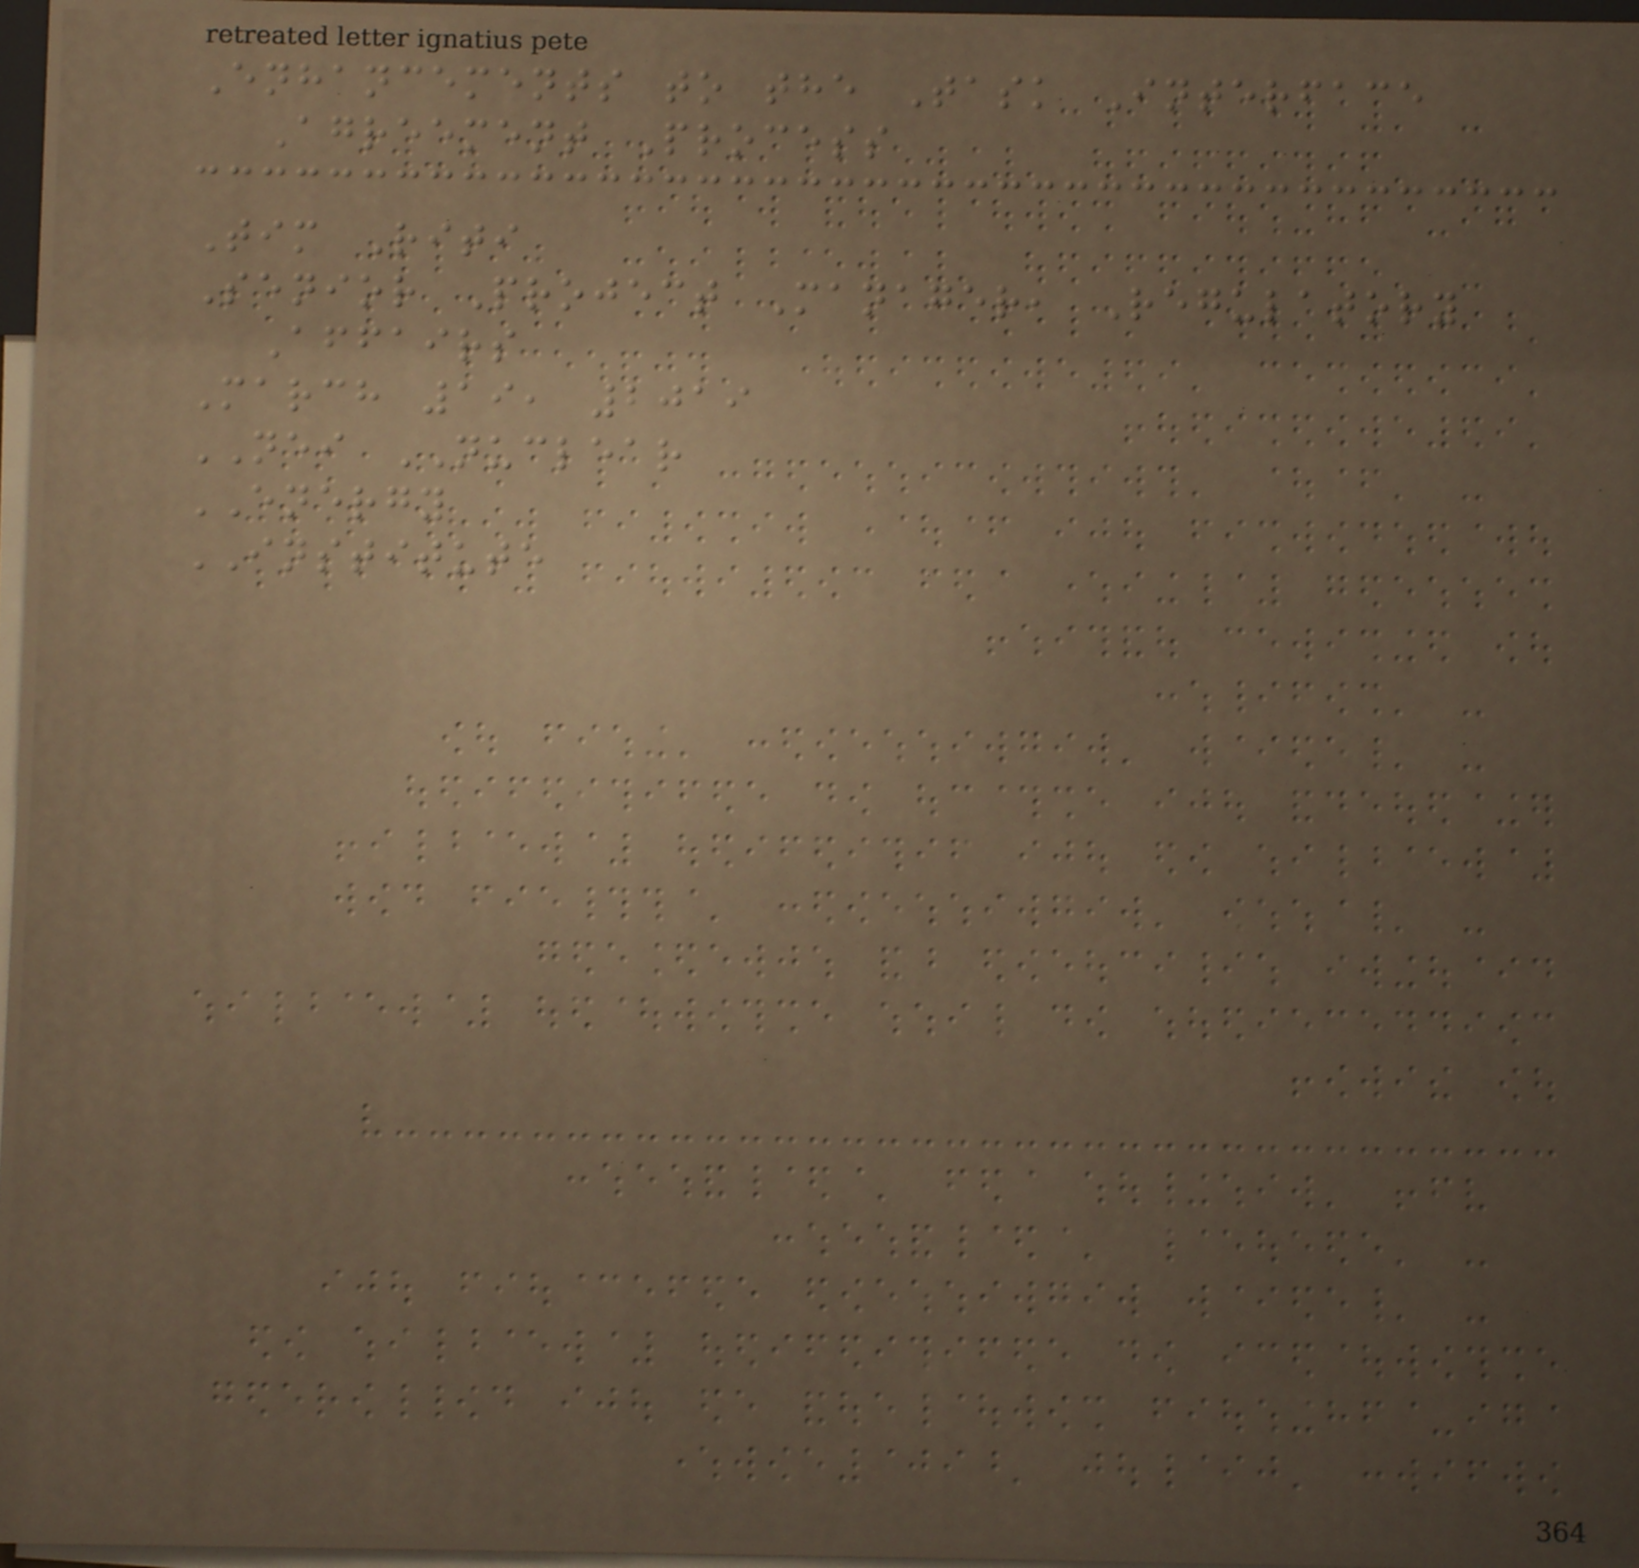Enhancements to the Task Interface
Agreement Process
Tim Riti
Senior Project Manager, Regulatory
Affairs
March 19, 2019
NEI NUCLEAR
ENERGY
INSTITUTE
